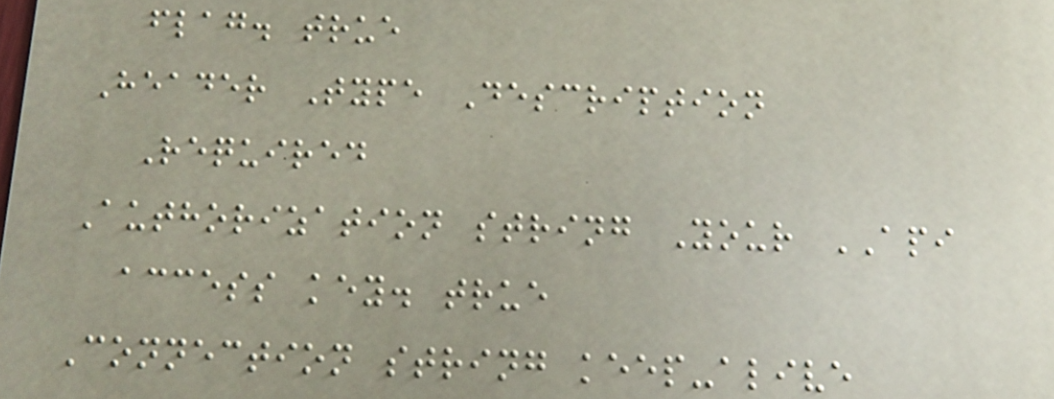flag. true
Header Type Description
Required
Authorization string Your API
access key. true
Connection string keep-alive
